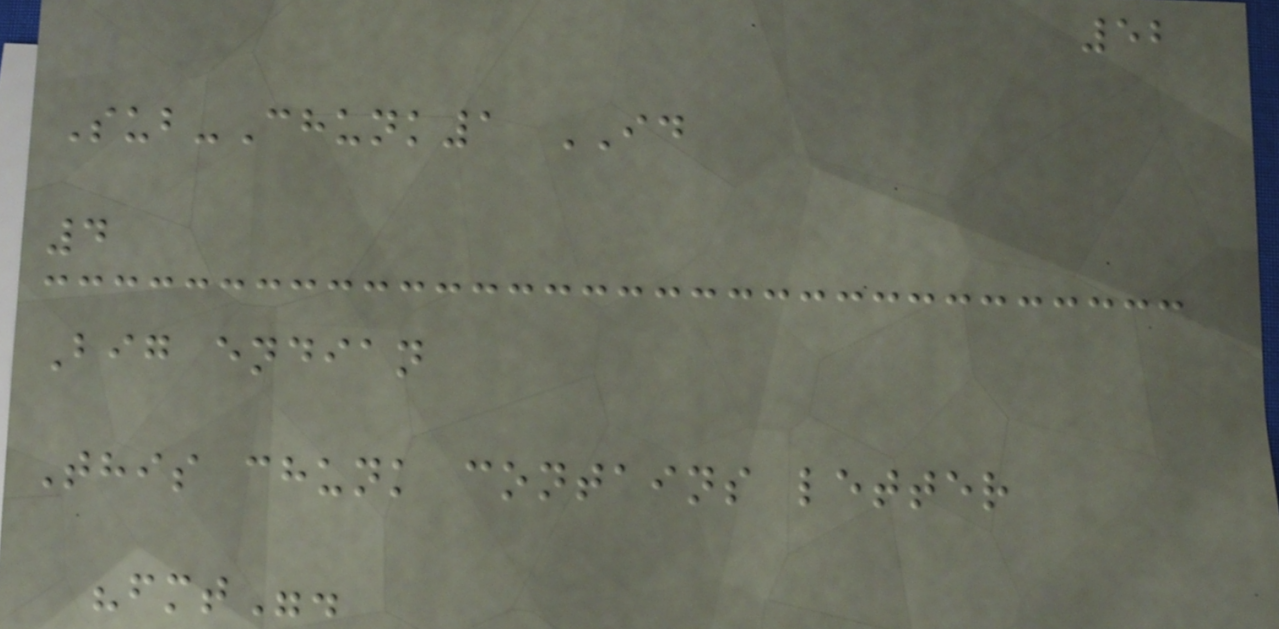52
Sub-Chunk1 ID
4
Big endian
This chunk contains letter
"fmt".
